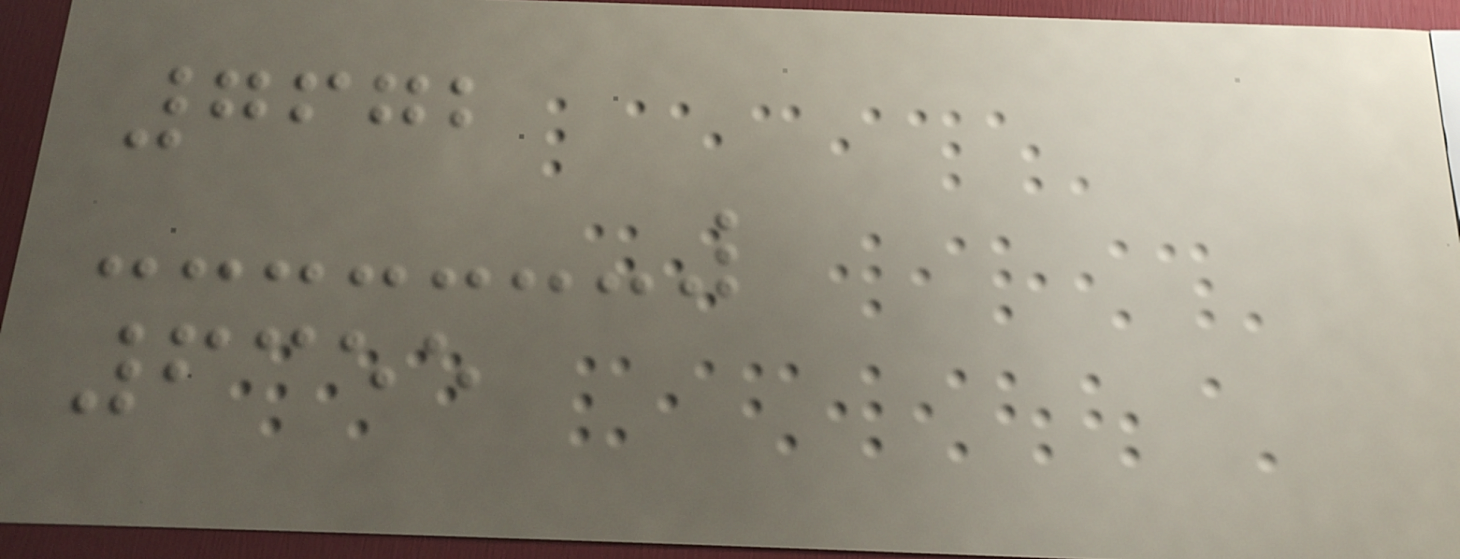7672
6355
